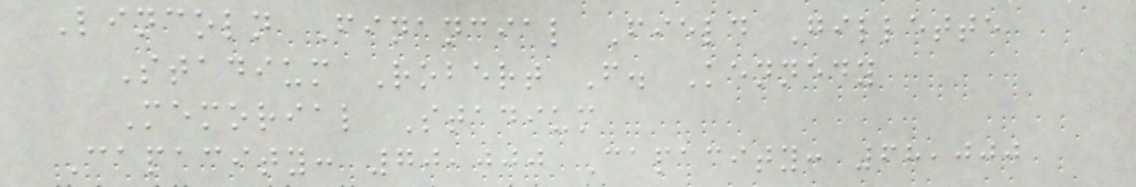Lincoln Financial Field Gillette
Stadium Robert F. Kennedy
Memorial Stadium
Capacity: 70,000 Capacity: 68,000
